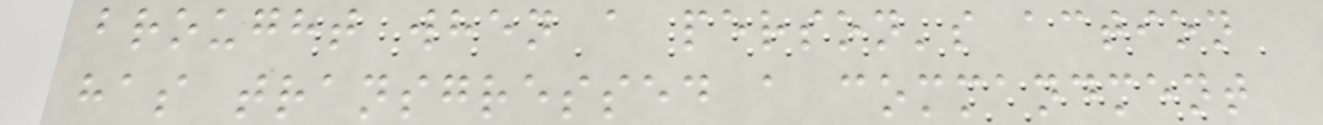brought when a person's action
has transgressed a commandment
